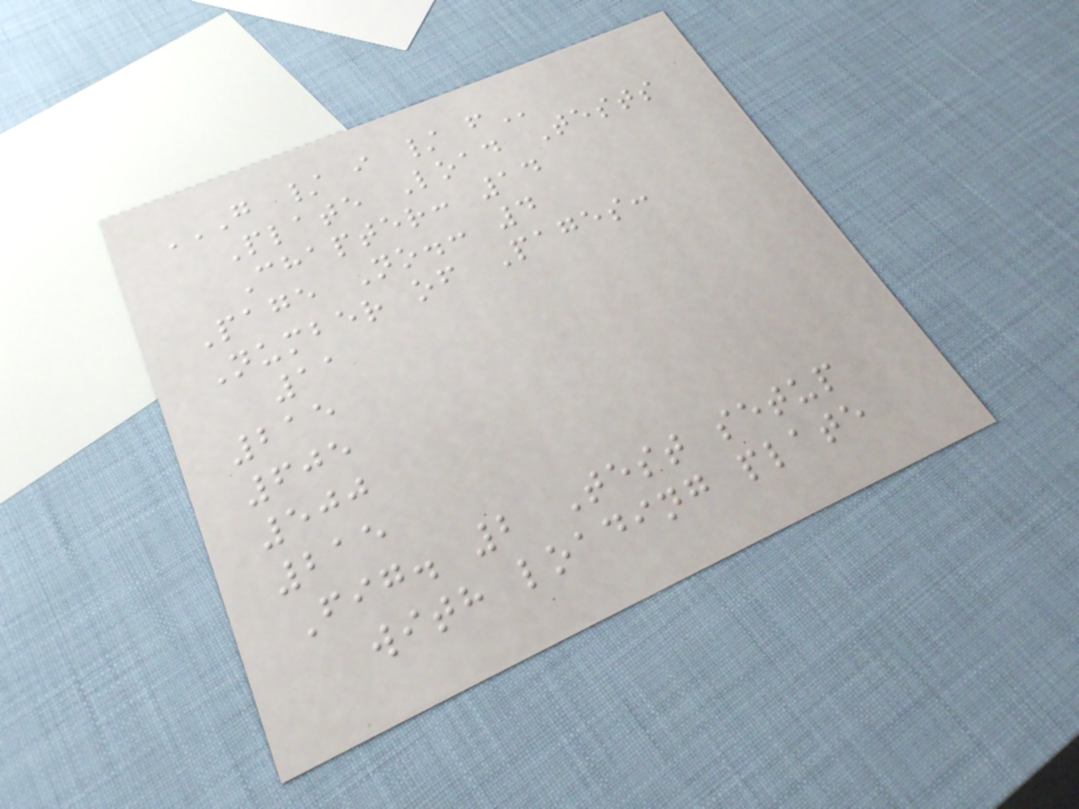G / I / F
Plate Load Tests
Chapter: 14
Page No.: 4
Number of Pages:
11
215
605
500
215
Fig. 2 Test setup
with loading plate
